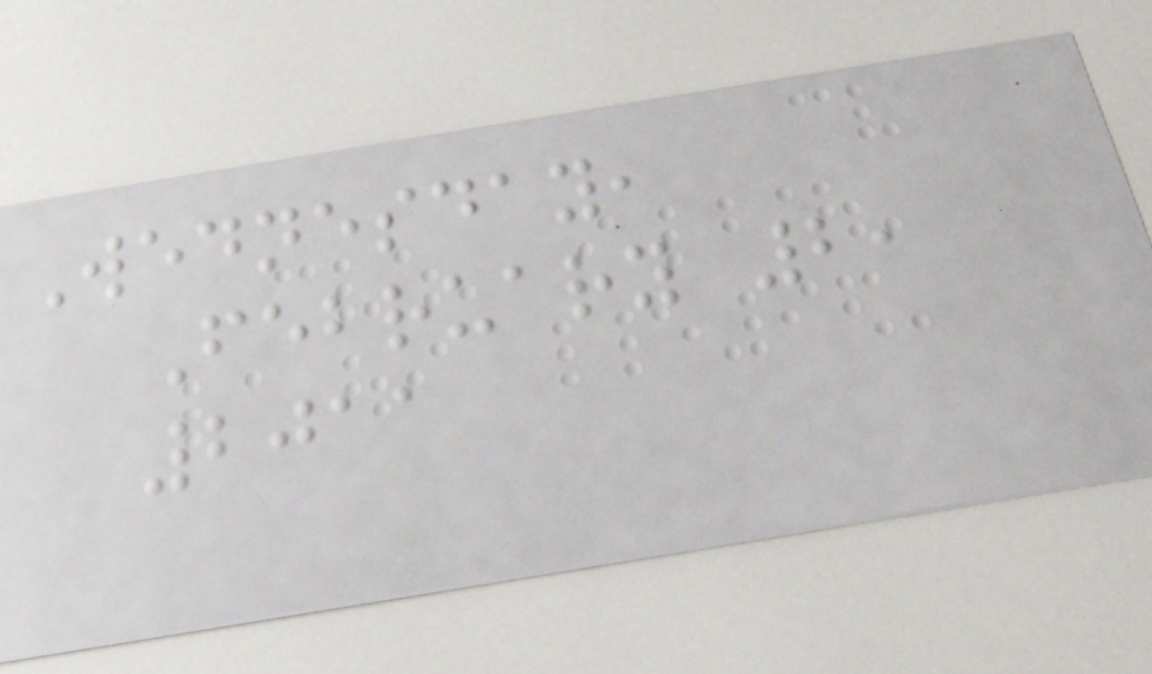Wednesday,
February 2,
2011
